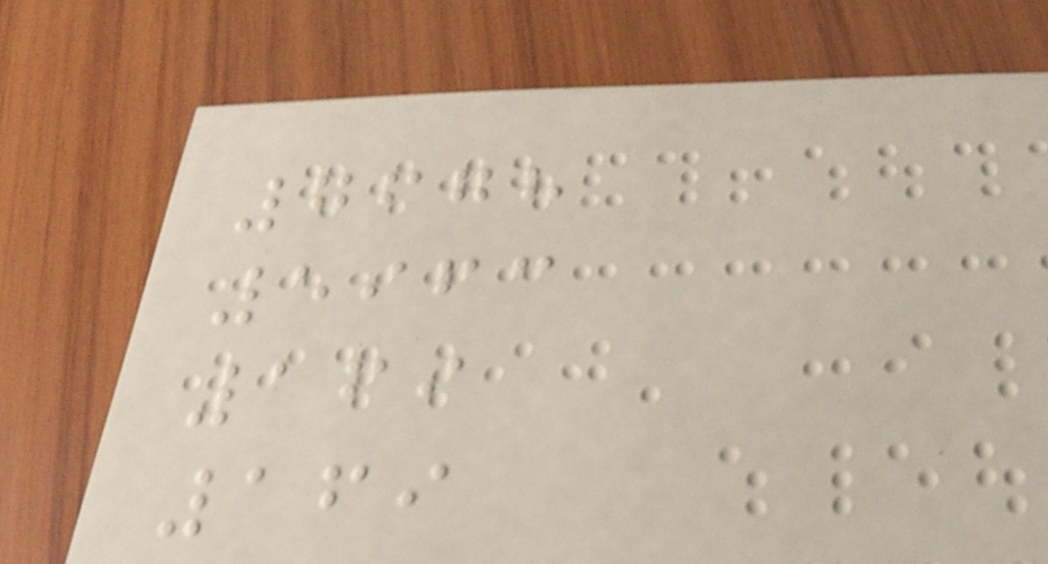7678
5963
169
169
